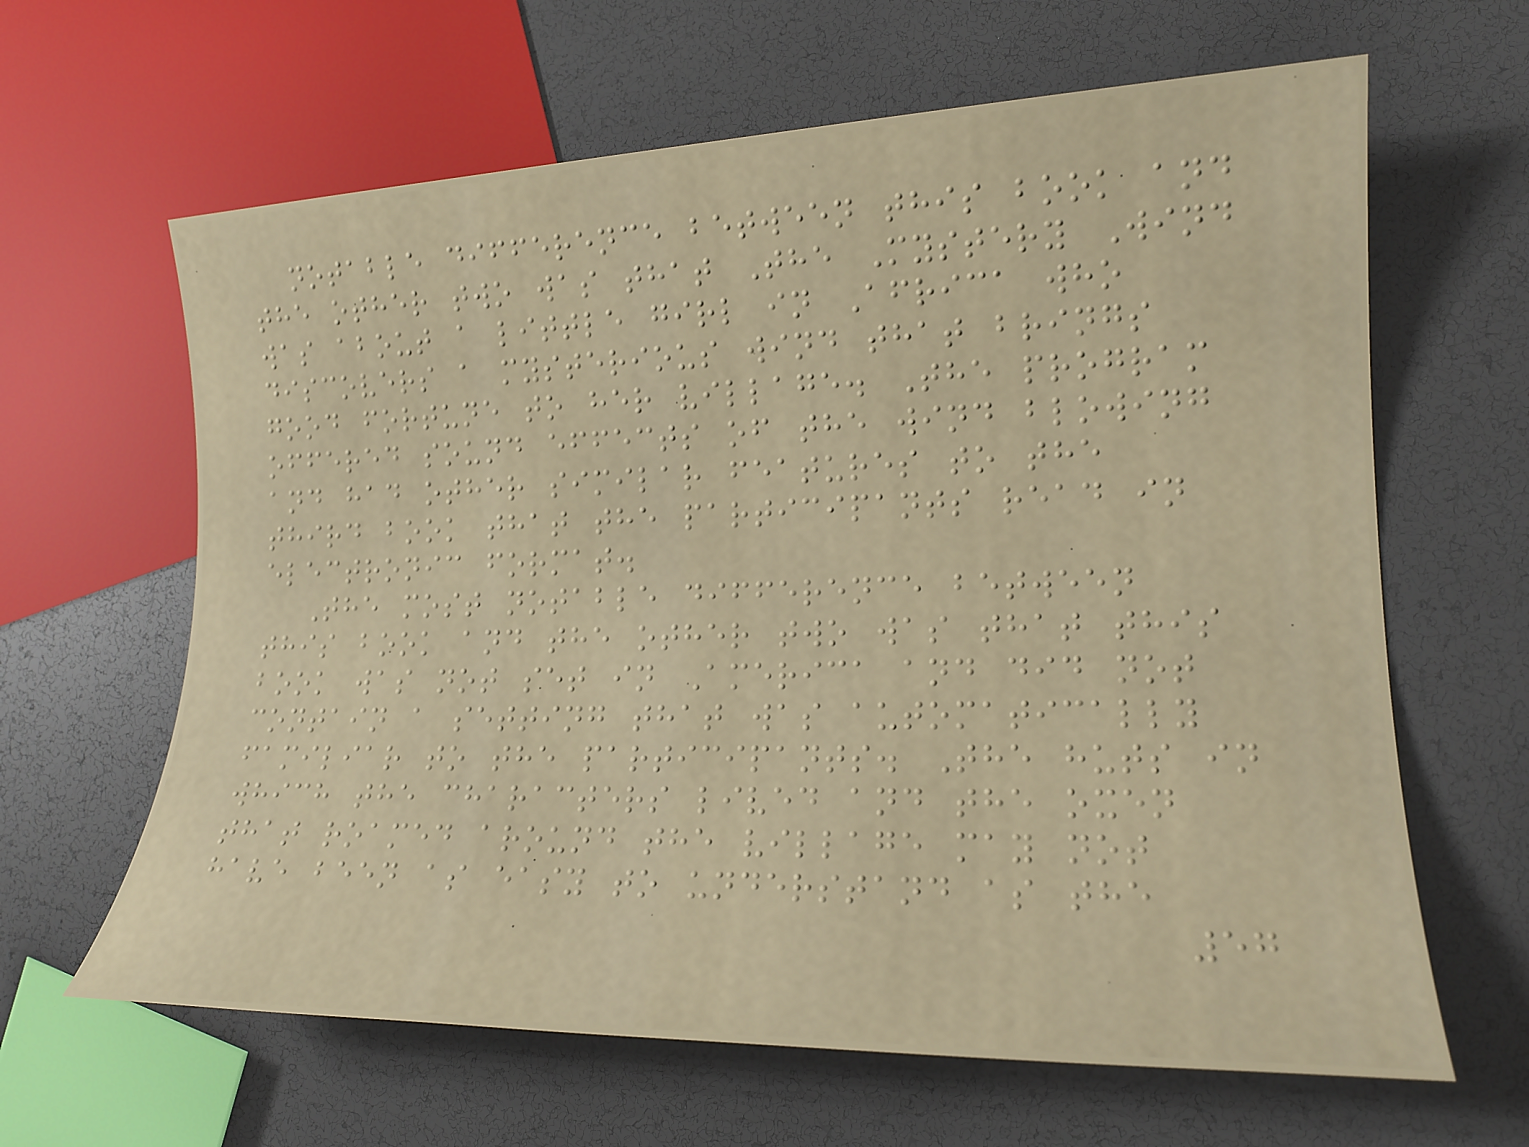notable difference between this book and
the other two was that The Mystery Wind
was about a little girl in Africa who
discovers a mysterious wind that brings
good fortune to her village. The program
offered sound effects of the wind blowing
and had other similar features to the
third book that the participants read in
electronic format.
The most notable difference between
this book and the other two was that this
book was not set in America and did not
contain a setting that was automatically
familiar to the participants. The huts in
which the characters lived and the oxen
that roamed around the village may not
have been as easy to understand as the
57
